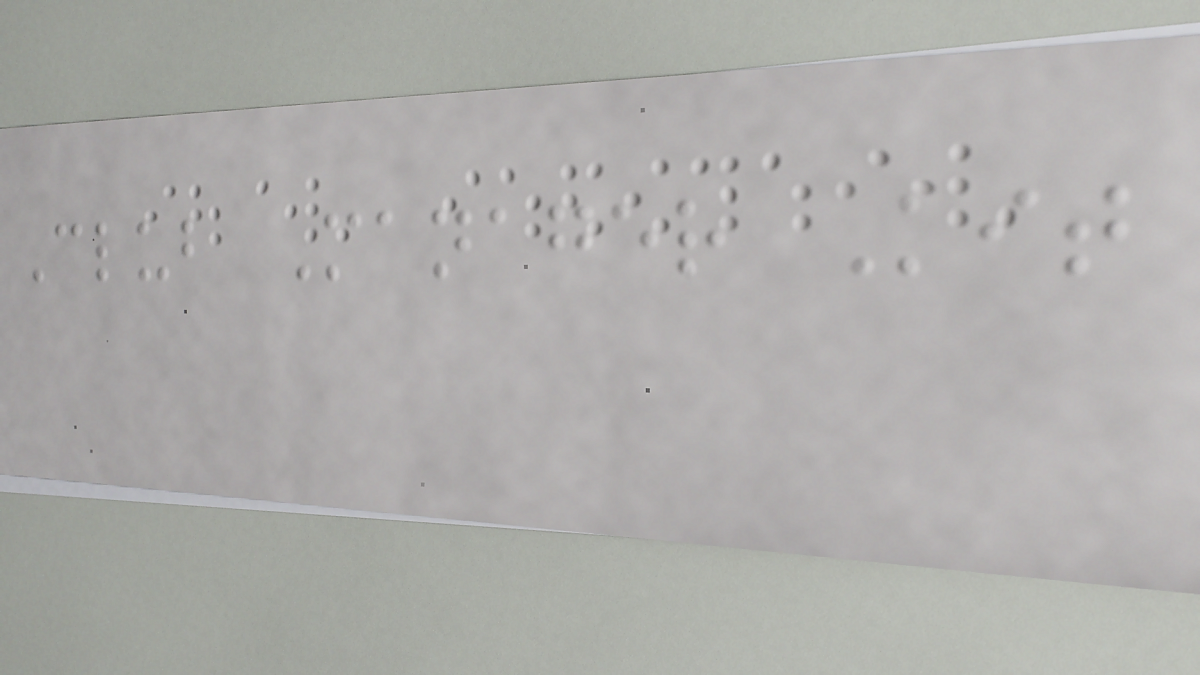Club Manager Kit
